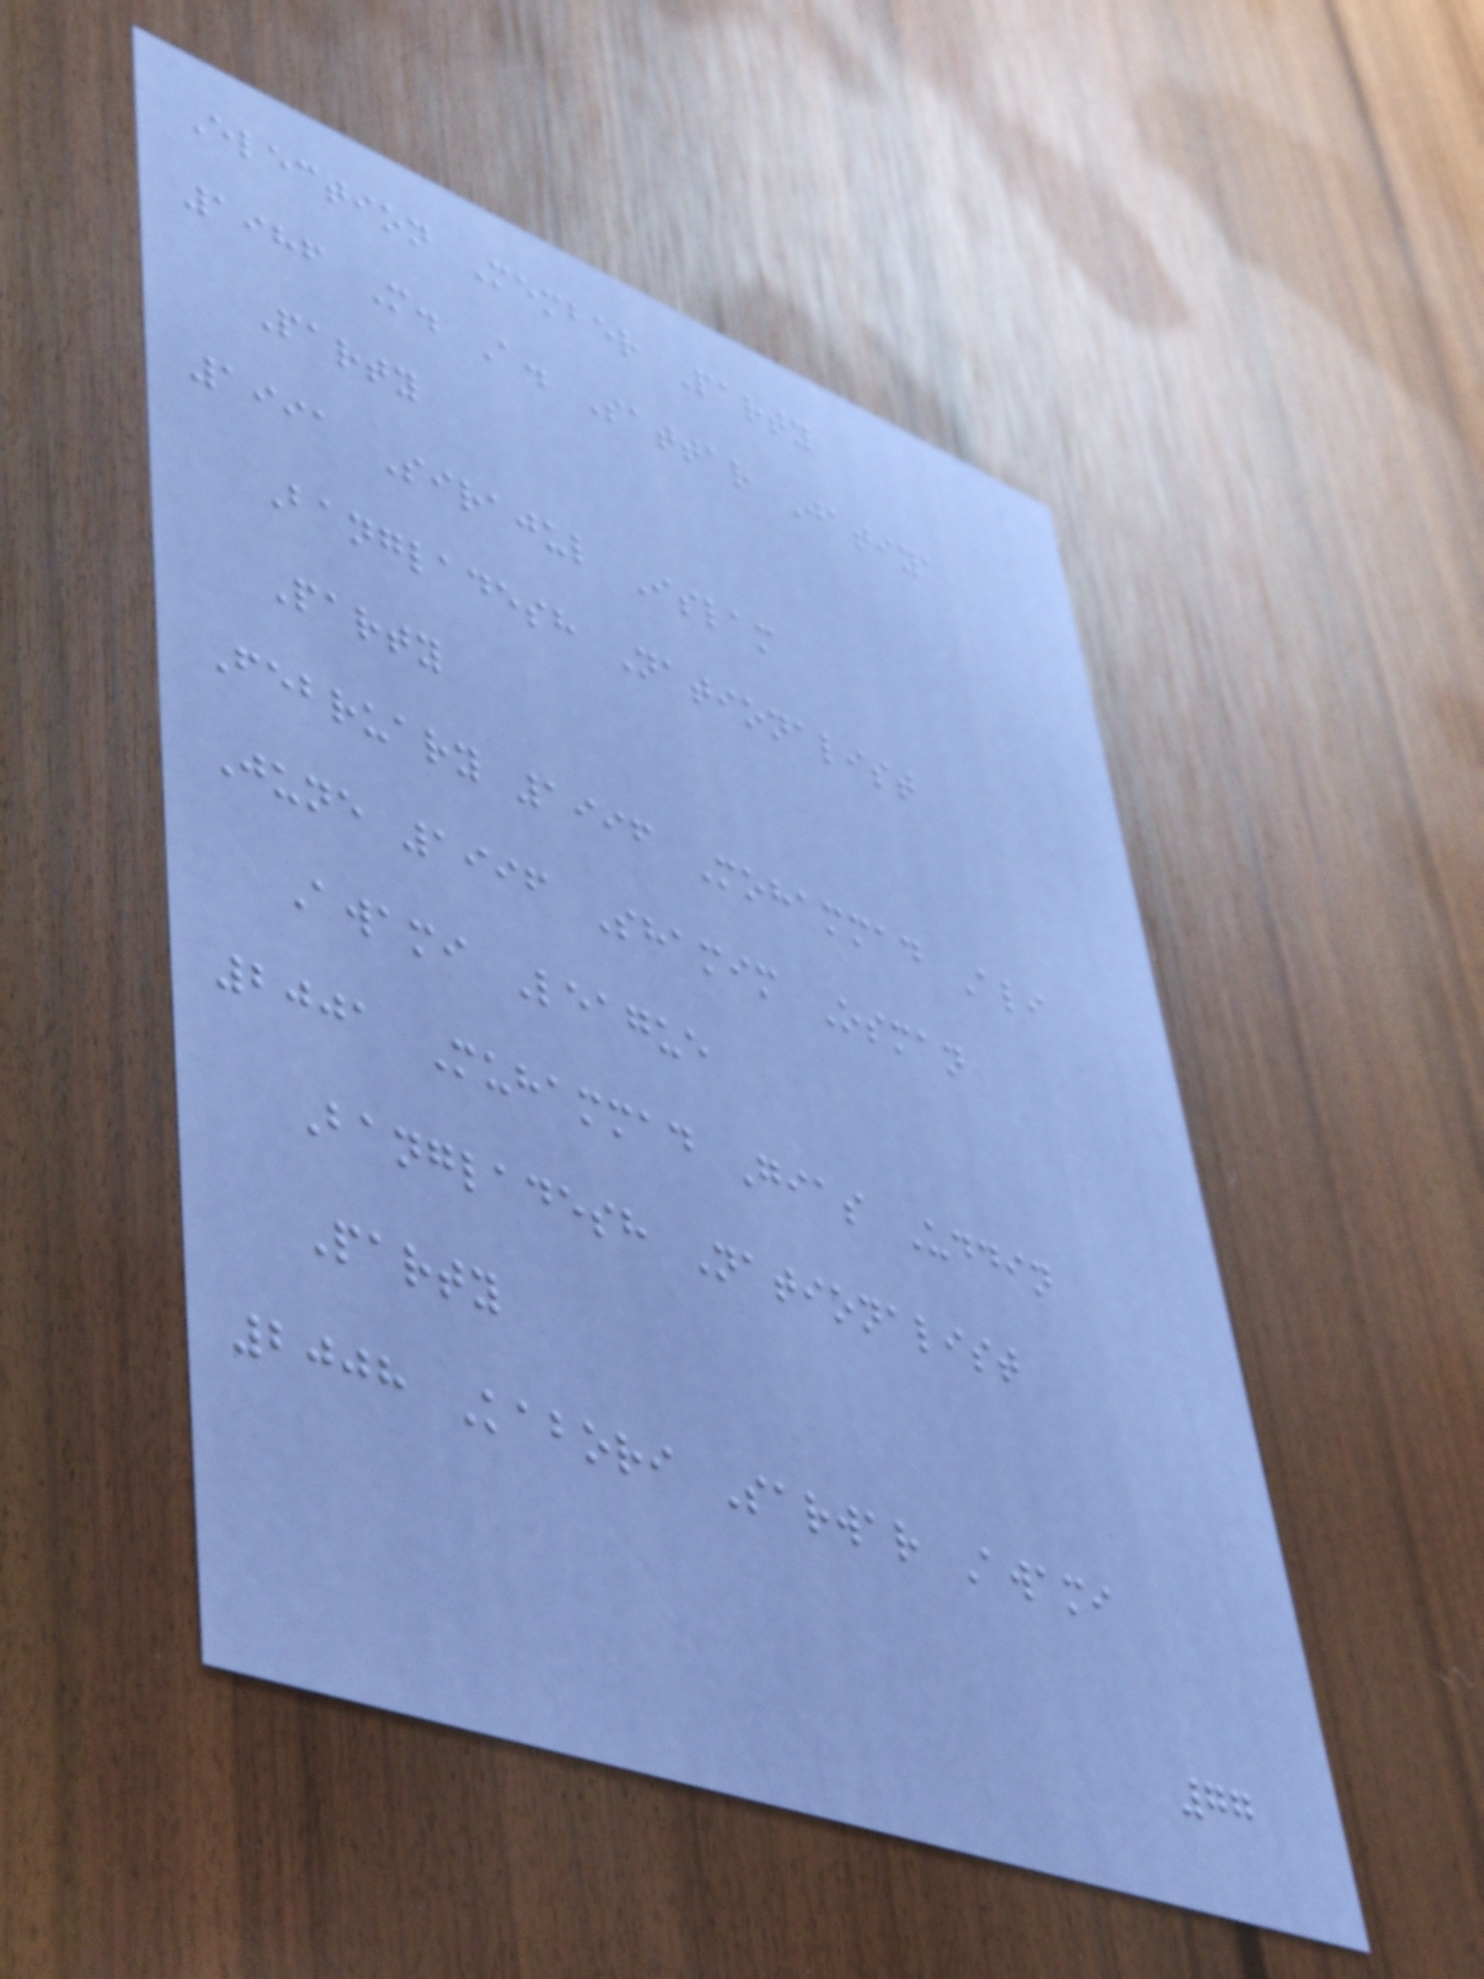Election Member Party
1986 M. A. Sattar Jatiya
Party
1991 Sirajul Islam
Bangladesh Nationalist
Party
February 1996 Mohammad Ali
June 1996 Shamim Osman
Awami League
2001 Muhammad Gias Uddin
Bangladesh Nationalist
Party
2008 Kabori Sarwar Awami
77
